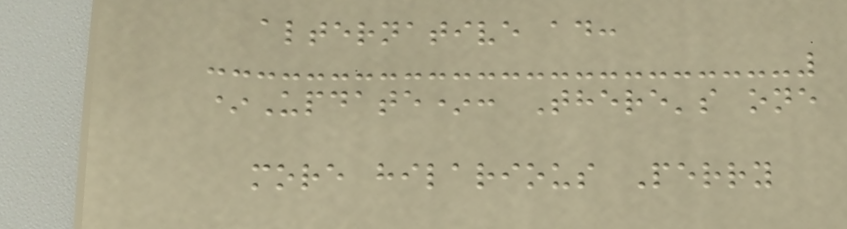alternative ad:
*Update*: There's one
more hilarious Perry
